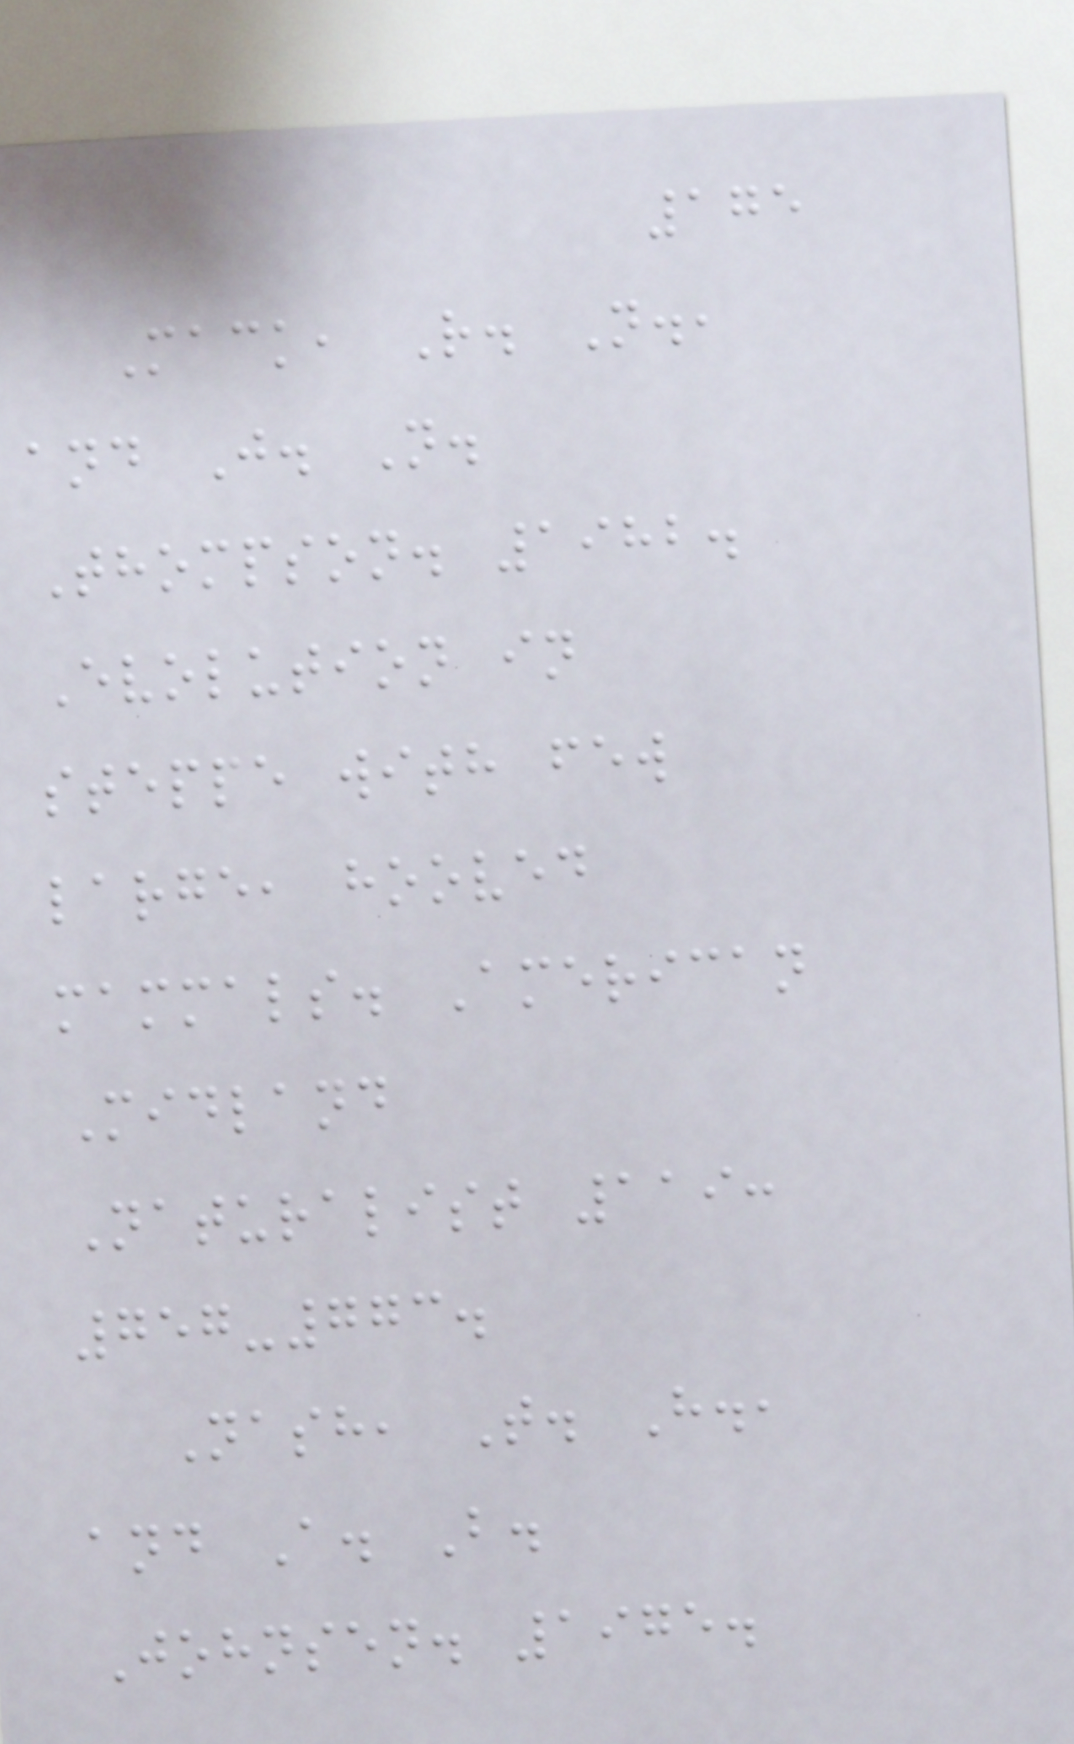175
Mack, R. N.,
and J. N.
Thompson. 1982.
Evolution in
steppe with few
large, hooved
mammals. American
Midland
Naturalist 119:
757-773.
Nash, T. H.,
and A. B.
Johnsen. 1975.
